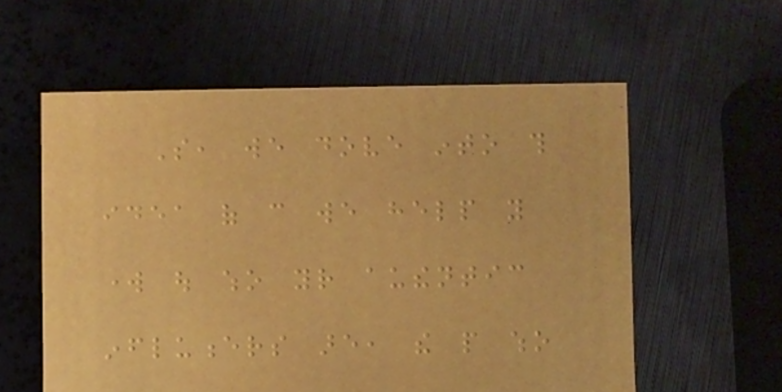So, we dove into this
idea of can we help you
work out who your authentic
influencers are, the people who
